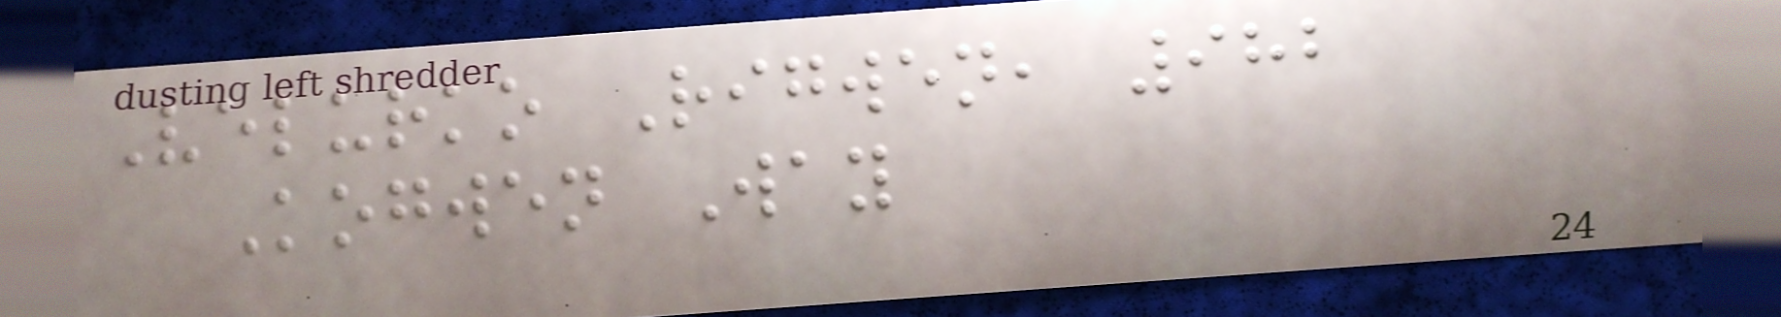Velurko Rigwen, 982
Kogwen Way
